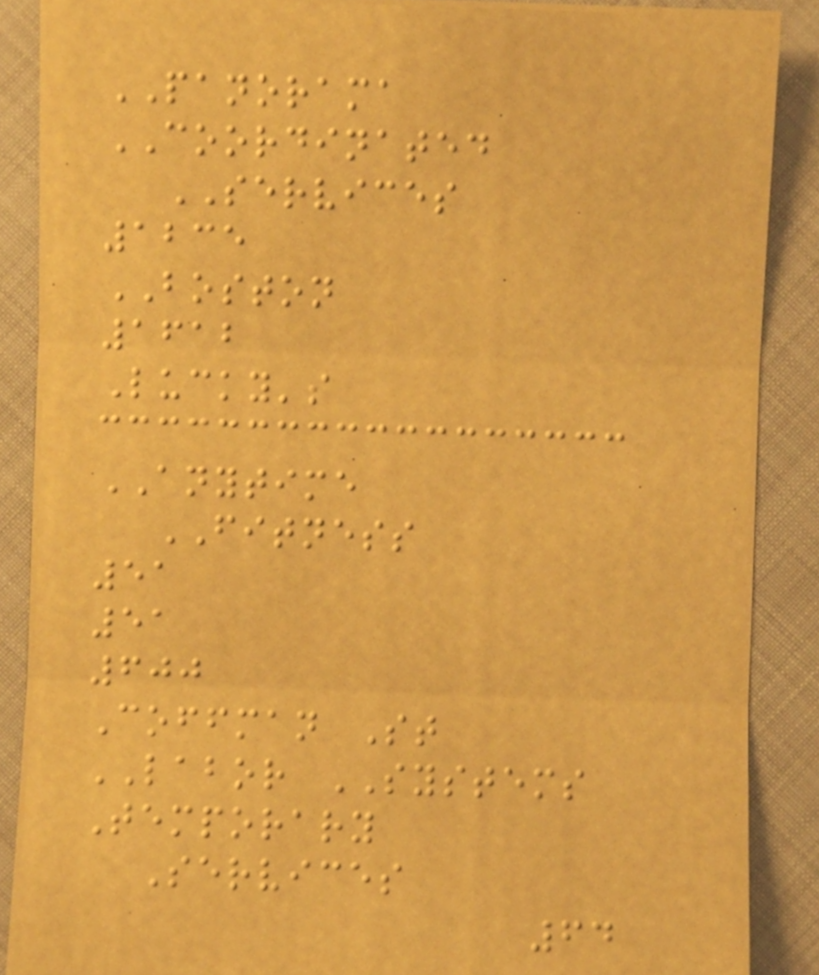PANORAMA
COORDINATED
SERVICES
1235
BOSTON
1612
Lucky's
ANYTIME
FITNESS
51
51
600
Coffman St
LABOR SYSTEMS
Temporary
Services
64
